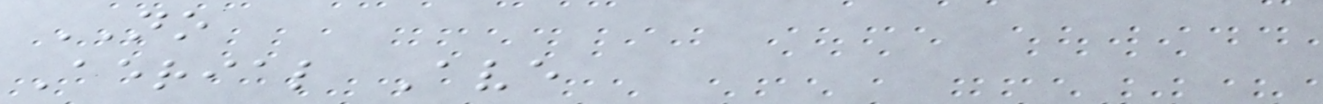NO
Aerial Ave
